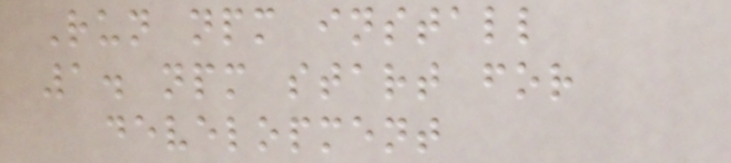Run npm install
1. npm start for
development
